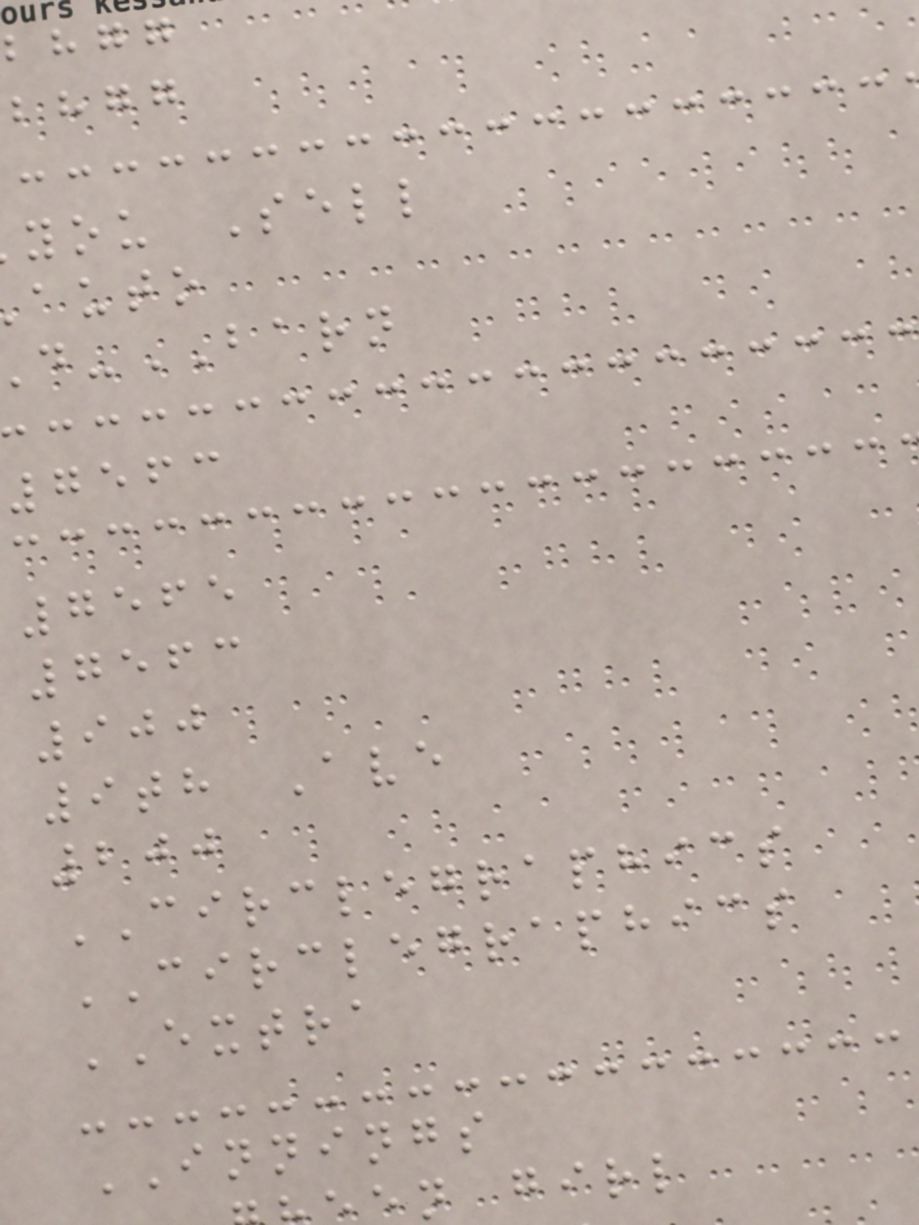bhgg
bhgg
you Sell
auto
-BARN
7563
7565
7563
900
9th Ave
200
CIRCLEGRAPHICS
CIRCLEGRAPHICS
EXTRA
INNINGS
n girl
